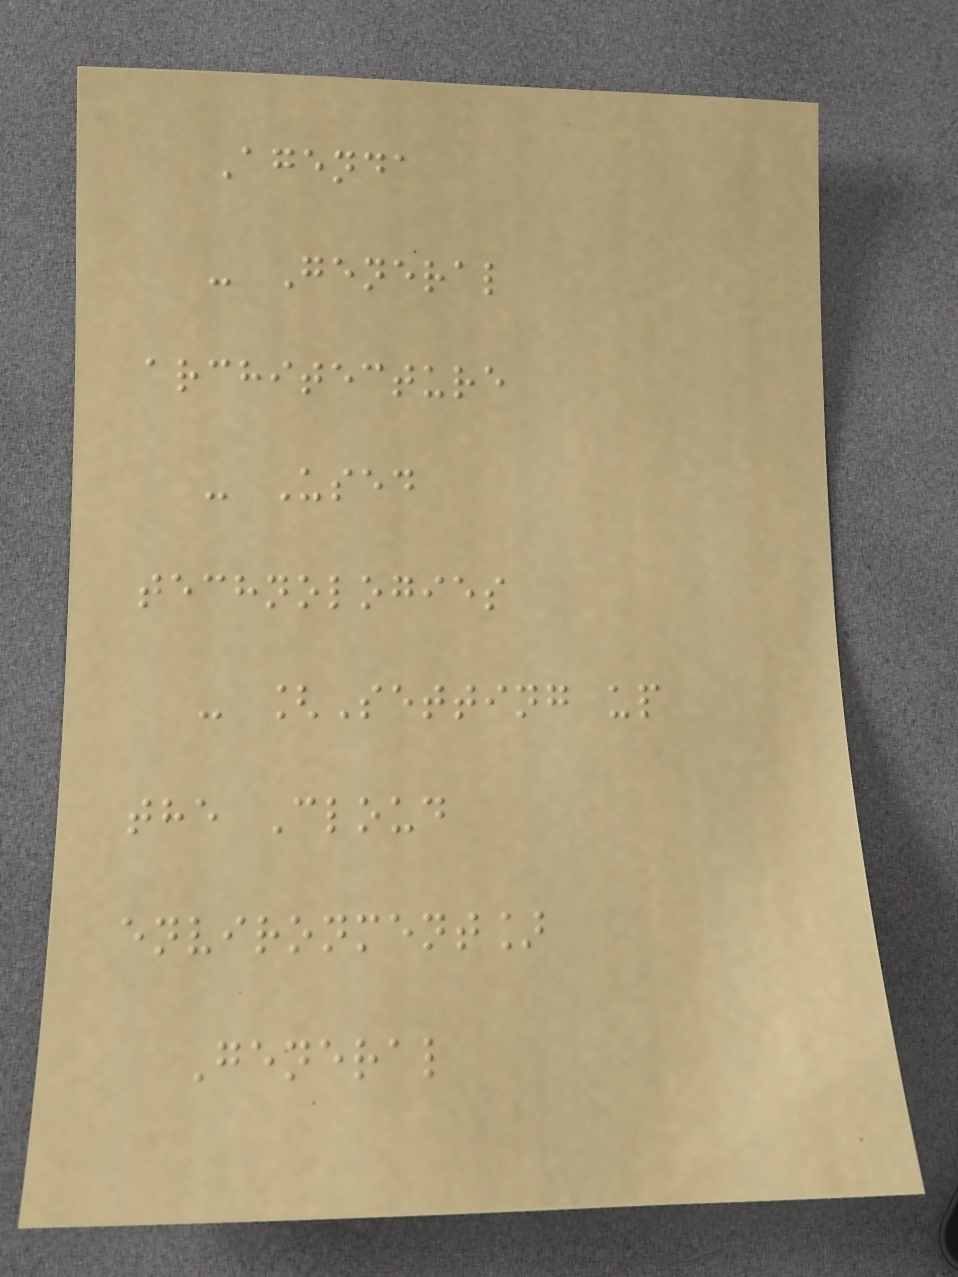Agenda
- General
architecture
- Used
technologies
- [Setting up
the Cloud
environment]
General
